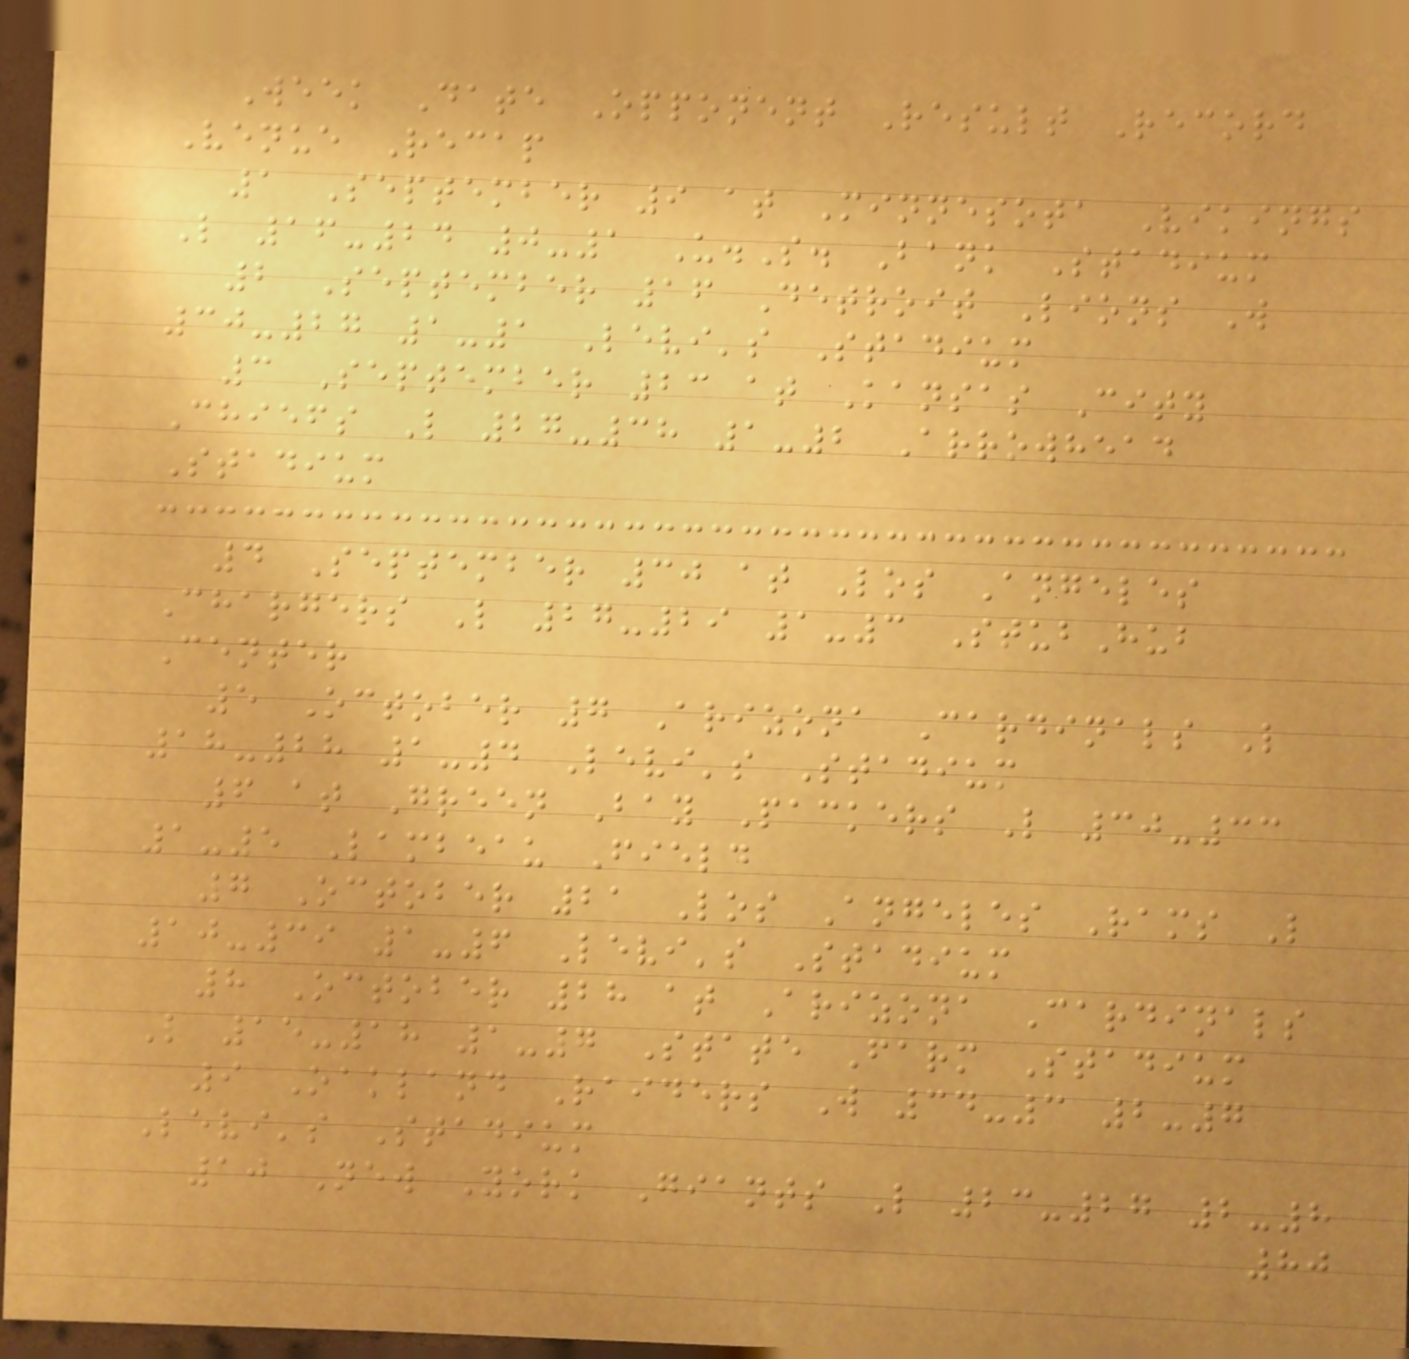Week Date Opponent Result Record
Venue Recap
1 September 9 at Minnesota Vikings
L 16-24 0-1 U.S. Bank Stadium
2 September 16 Detroit Lions W
30-27 1-1 Levi's Stadium
3 September 23 at Kansas City
Chiefs L 27-38 1-2 Arrowhead
Stadium
4 September 30 at Los Angeles
Chargers L 27-29 1-3 StubHub
Center
5 October 7 Arizona Cardinals L
18-28 1-4 Levi's Stadium
6 at Green Bay Packers L 30-33
1-5 Lambeau Field
7 October 21 Los Angeles Rams L
10-39 1-6 Levi's Stadium
8 October 28 at Arizona Cardinals
L 15-18 1-7 State Farm Stadium
9 Oakland Raiders W 34-3 2-7
Levi's Stadium
10 New York Giants L 23-27 2-8
80
